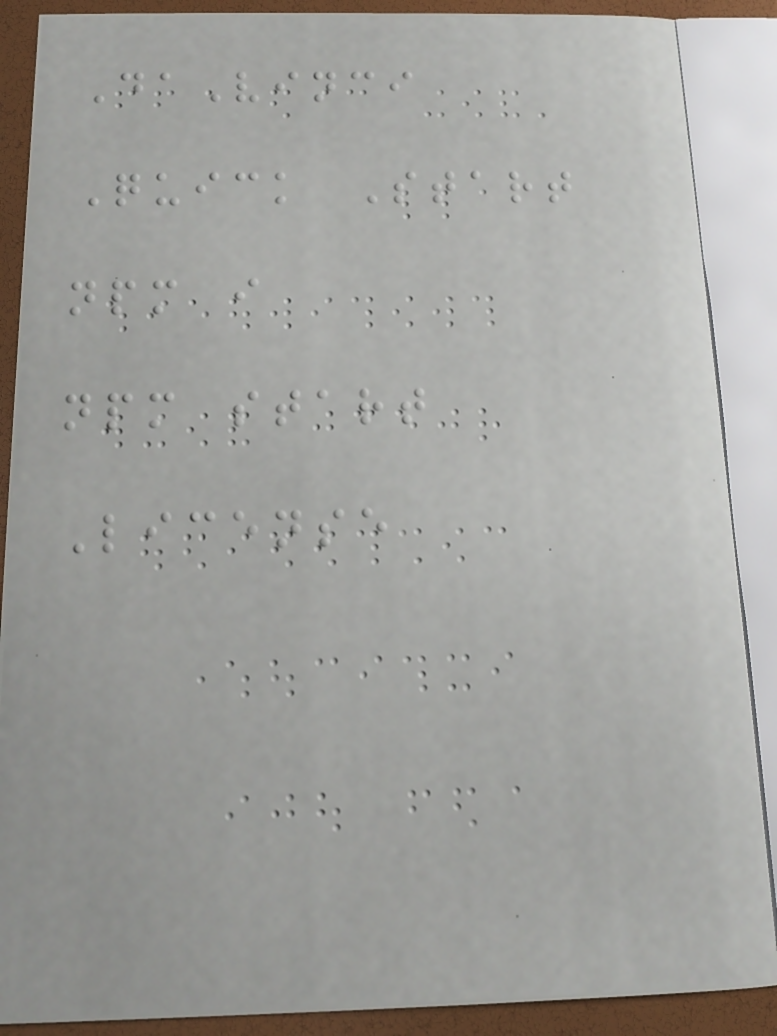DaVinci
Quick Start
npm i
npm start
License
